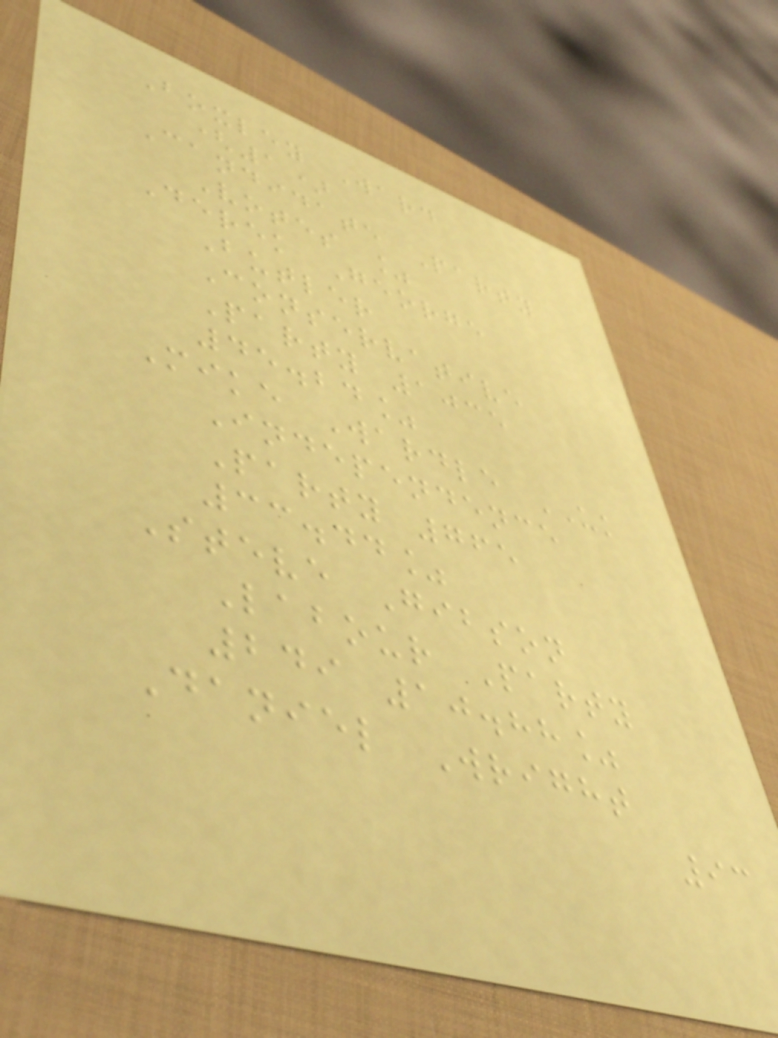Boxley Ward
(1)
Candidate Party
Votes %
Derek George
Butler
Conservative
Party 1035
45.24%
Mike Wardle UK
Independence
Party 765
33.44%
Steve Gibson
Labour Party
249 10.88%
Daniel Wright
93
